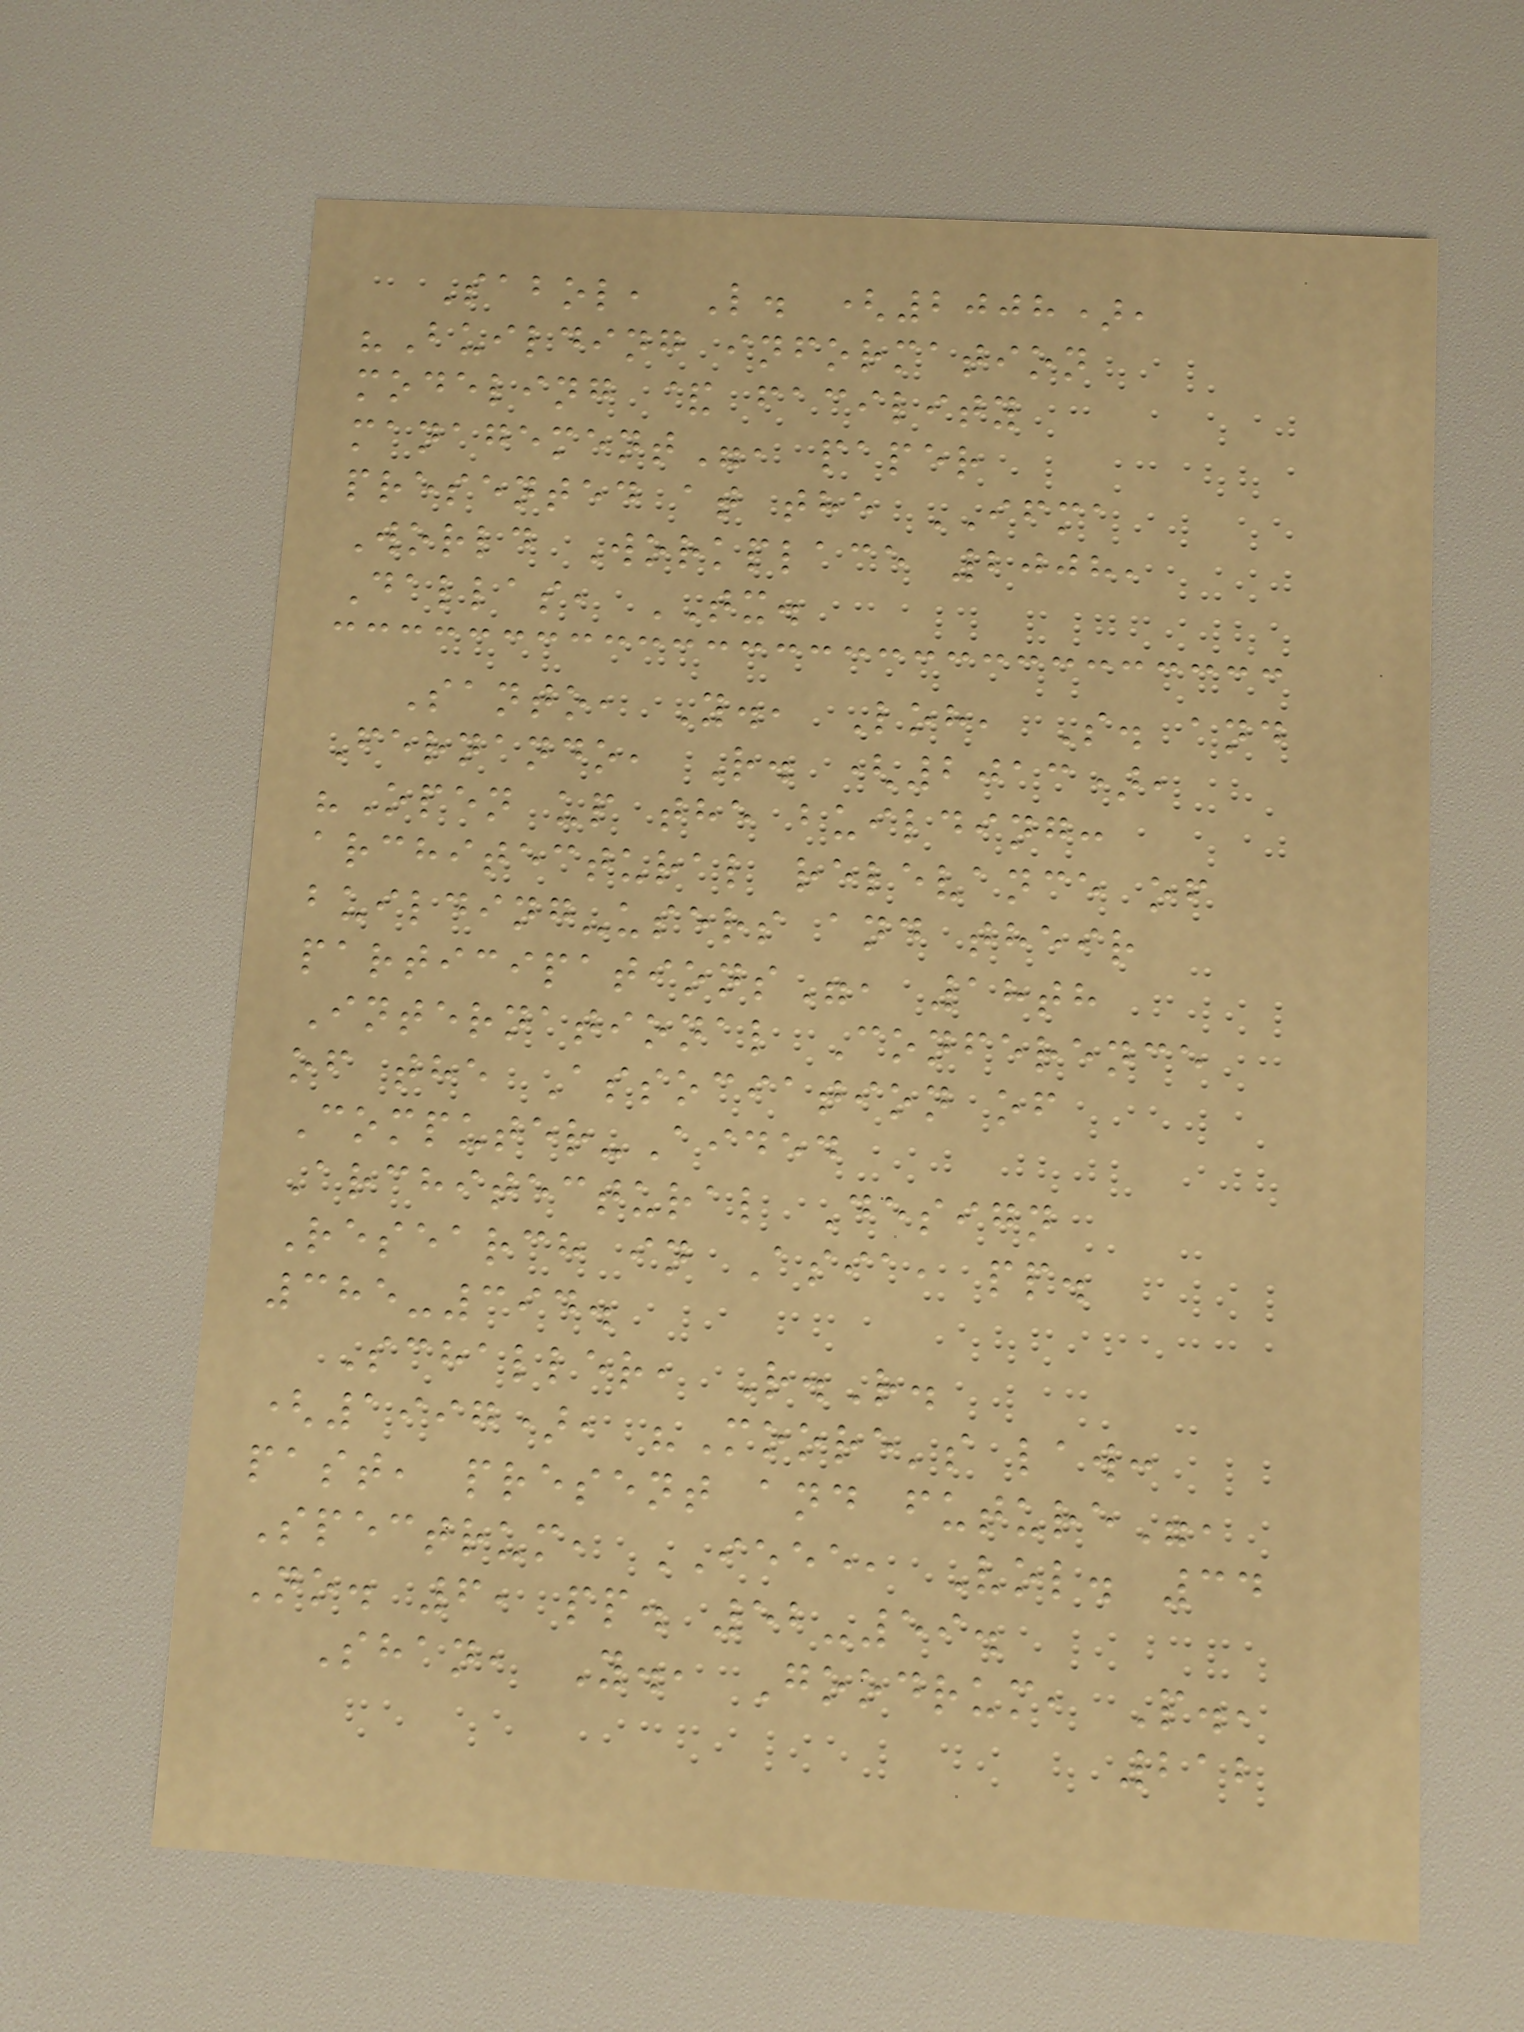Sabol, L. (2008),
"Building information
modeling & facility
management", paper
presented at the IFMA
World Workplace 2008,
Dallas, TX.
Santo, Y., Loh, S. and
Fernando, R. (2013),
"Open up the building:
architectural relevance of
building-users and their
participations", 18th
International Conference
of the Association of
Computer-Aided
Architectural Design
Research in Asia, pp.
385-394.
Schaller, R.R.
(1997), "Moore's law:
past, present and future",
Spectrum, IEEE, Vol. 34
No. 6, pp. 52-59.
Shan, Y., Goodrum, P.,
212
